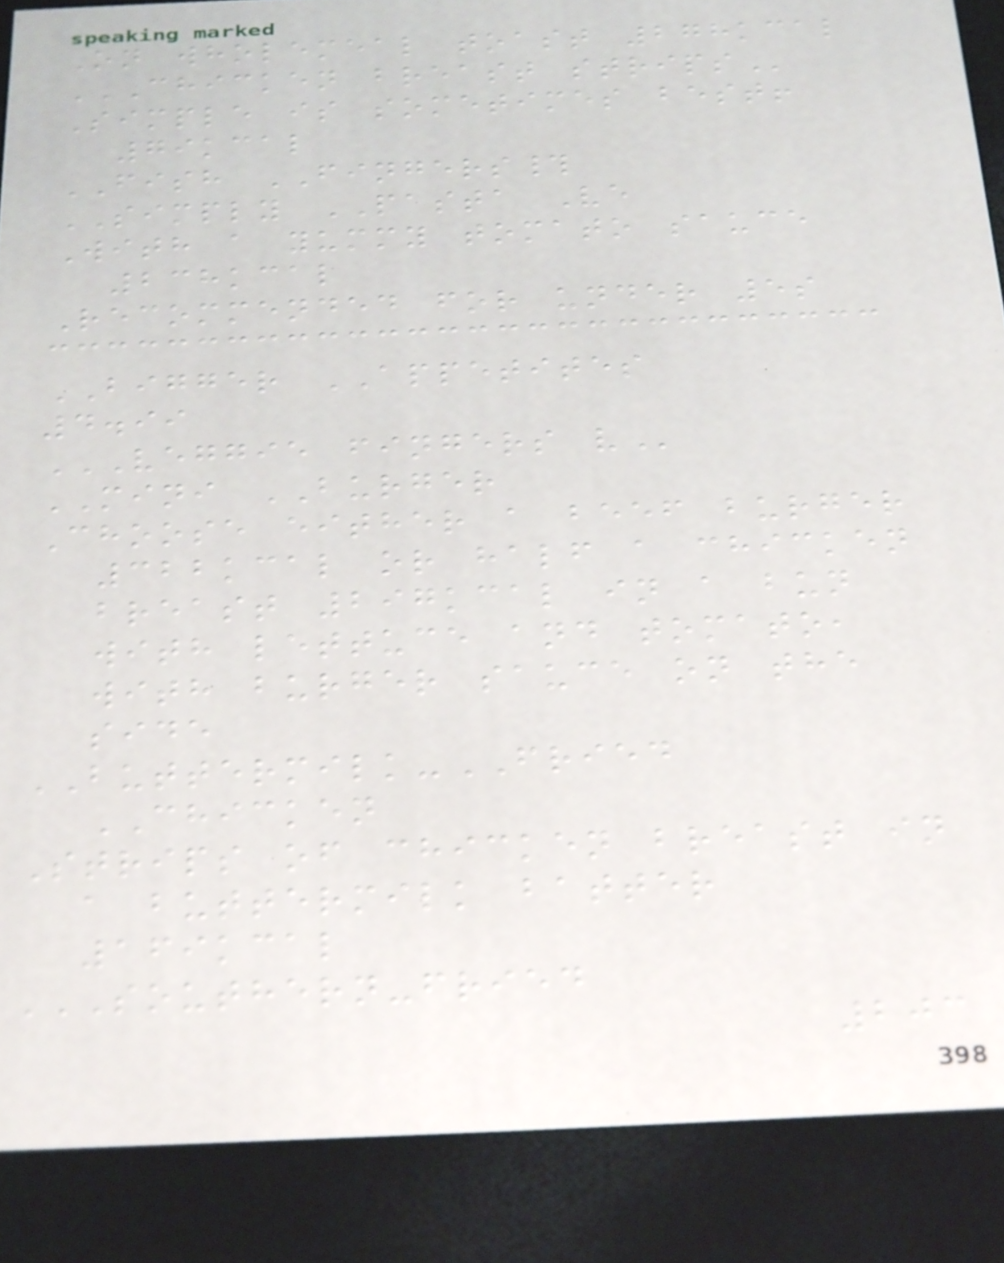On wholemeal toast 278kcal
CHICKEN BREAST STRIPS
Simple is sometimes best!
79kcal
FISH FINGERS#
SIMPLY PASTA Ve
With a yummy tomato sauce
238kcal
Recommended for under 5s
BIGGER APPETITES
4.99
VEGGIE FINGERS V
MINI BURGER
Choose either a beef burger
322kcal or half a chicken
breast 297kcal in a bun
with lettuce and tomato,
with burger sauce on the
side
BUTTERMILK-FRIED
CHICKEN
Strips of chicken breast in
a buttermilk batter
169kcal
SOUTHERN-FRIED
203
